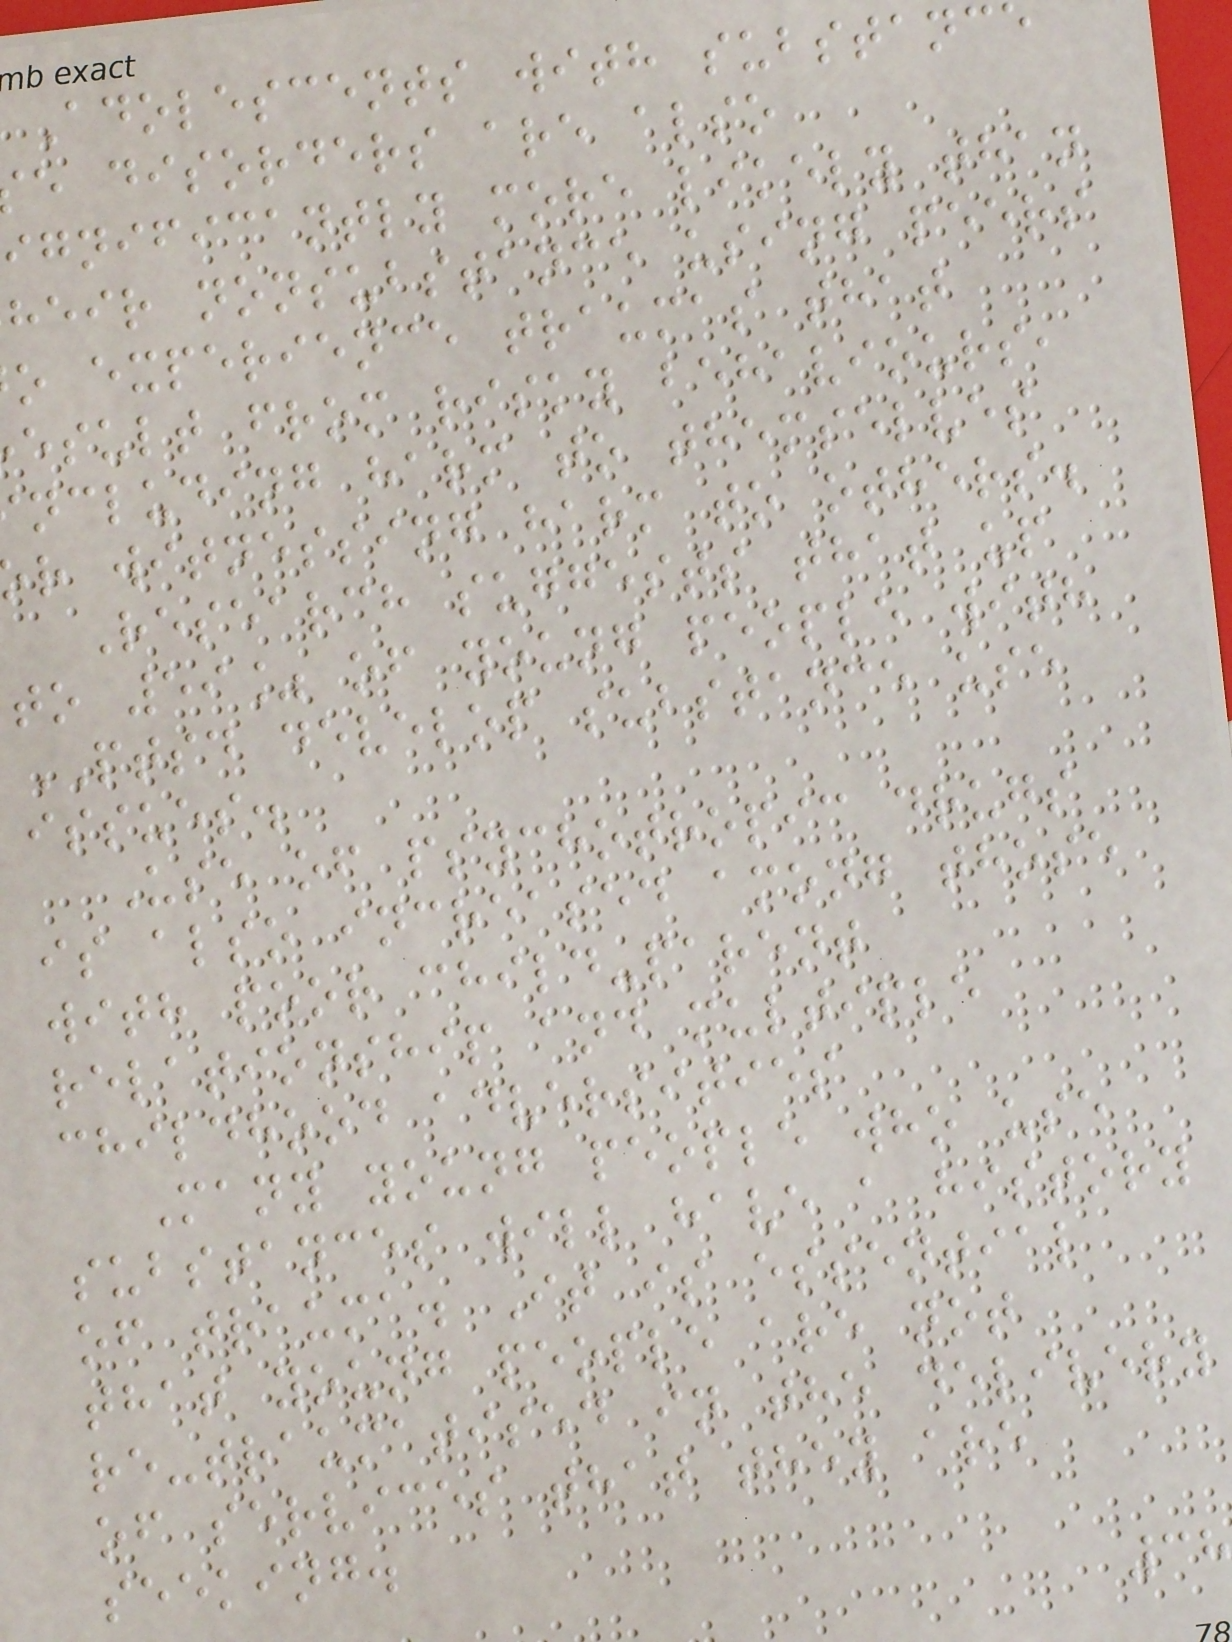Adolescents with substanc
e disorders are also
ignificantly more likely than
heir nonsubstance using peers
o experience traumas that
esult from risky behaviours,
ncluding harm to themselves
r witnessing harm to others.
Research suggests that up
to 59% of young people with
PTSD develop substance use
issues.
Use of psychotropic drugs
is also increased among those
with poor child-parent
relationship and multiple
childhood adversities
Many young people who use
substances will have a history
of trauma. It is essential
that young people are not
re-traumatised in the delivery
of services that they are
seeking.
38
